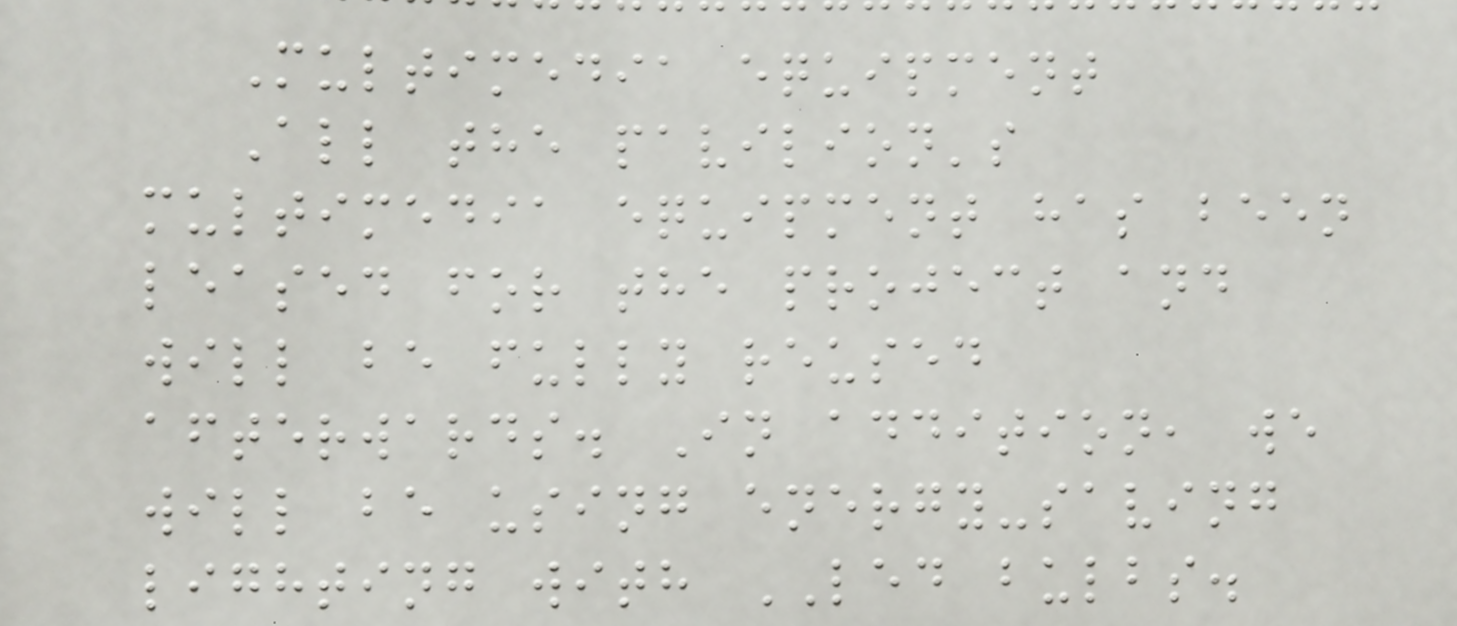Multimedia equipment
All the pavilion's
multimedia equipment has been
leased for the project and
will be fully reused
afterwards. In addition, we
will be using energy-saving
lighting with LED bulbs.
